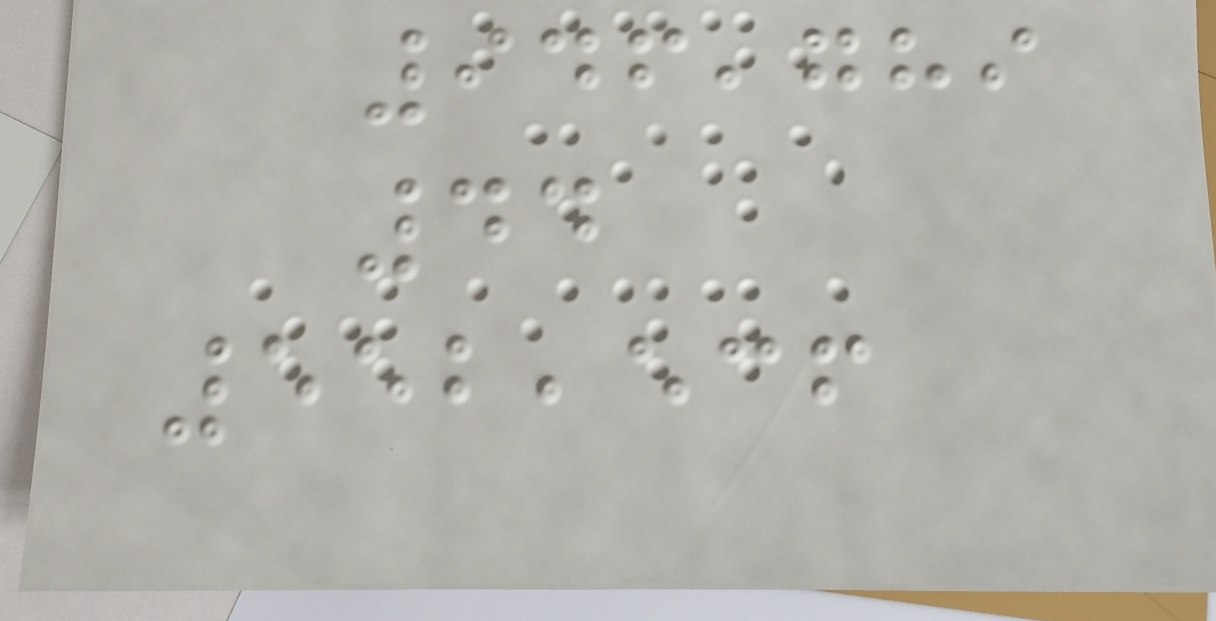946,789
44
552,536
